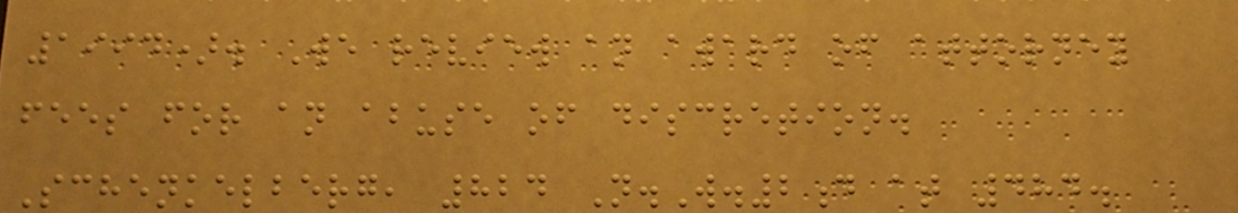1994). We review an award of attorney
fees for an abuse of discretion.
Schenkelberg, 824 N.W.2d at 484.
